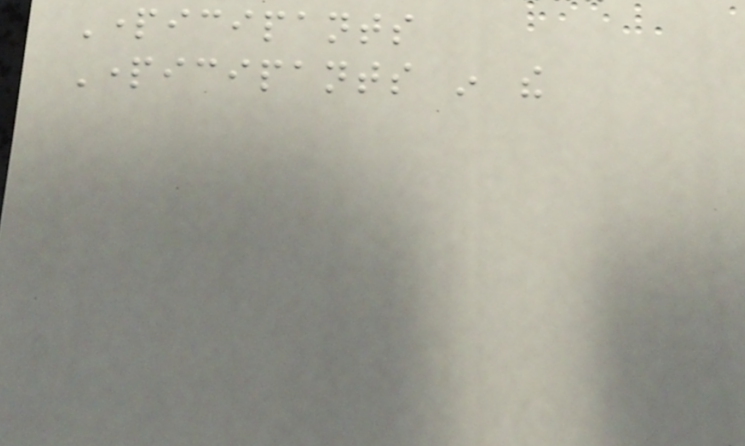Participants
Participants in the
